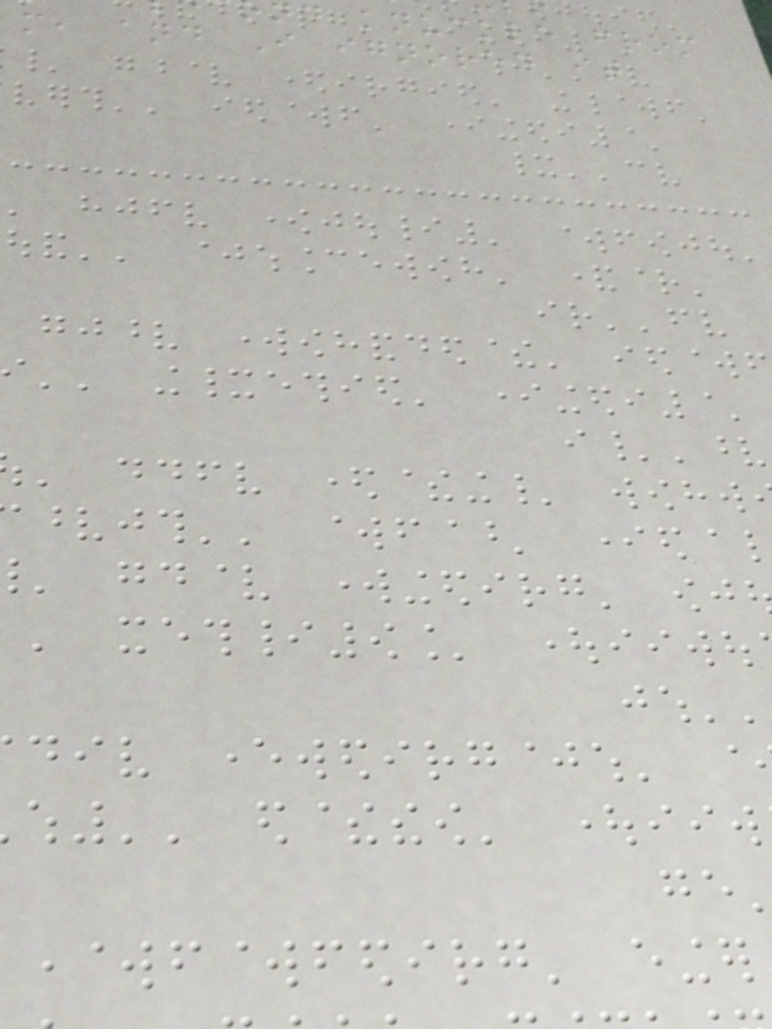d knuckle from
m, and I ignored it
